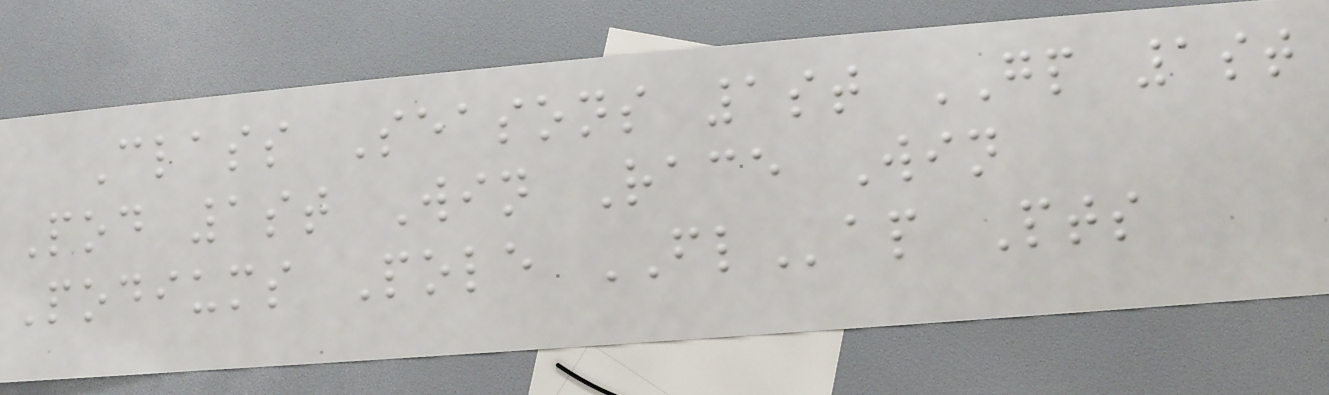Class Seasons 1st GP 1st
Pod 1st Win Race Win
Podiums Pole FLap Pts
